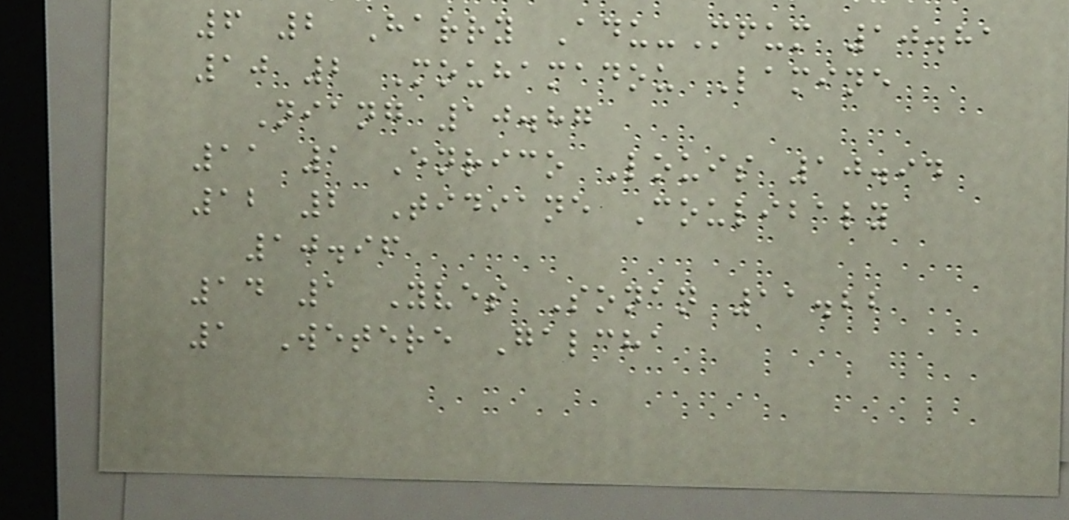6 2 Harry Adu-Mfum 10.81
10 2 Mouhamadou Lamine
Niang 10.87
11 1 Enrico Louis 10.94
12 2 Tidiane Coulibaly
10.96
14 1 Yves Sonan 11.22
1 Wetere Galcha
